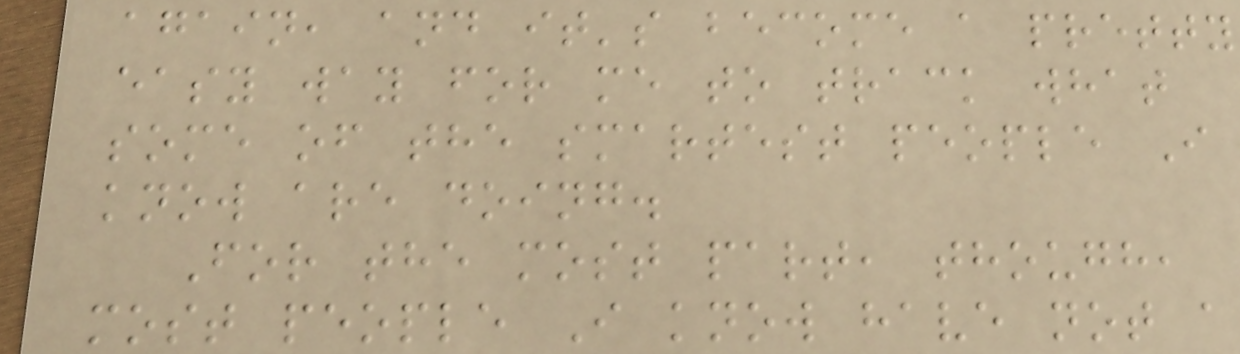again, and it's become a pretty
easy way for me to track what
some of the smartest people I
know are doing.
For the most part, though,
most people I know have not a
